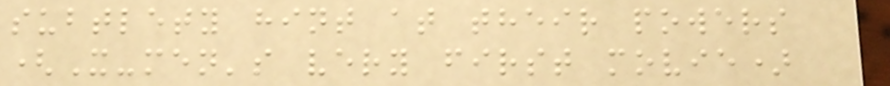subtlety hint at their powers
(X-men's very first movie)
